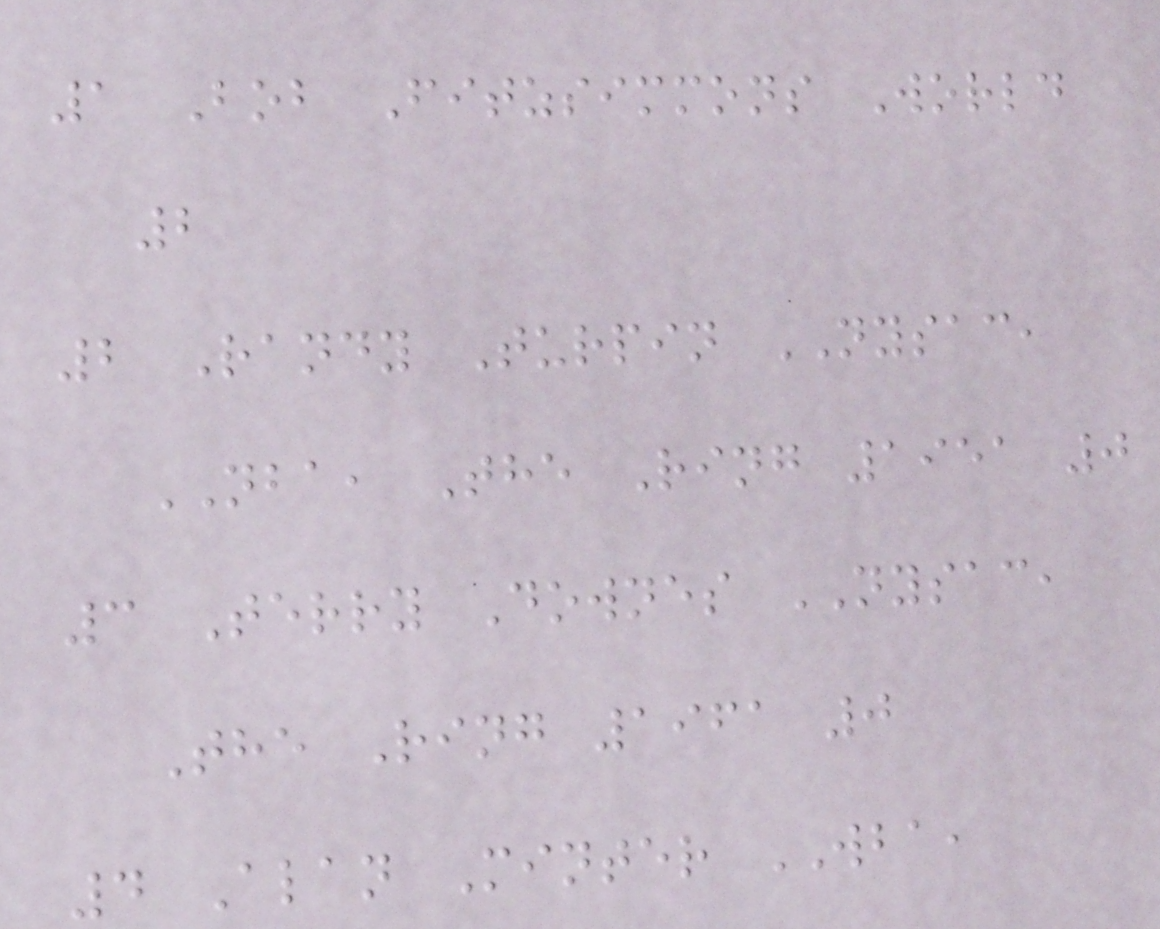1 Bob Fitzsimmons World
2
2 Randy Turpin NYSAC,
NBA, The Ring 1951 0
3 Terry Downes NYSAC,
The Ring 1961 0
4 Alan Minter WBA,
